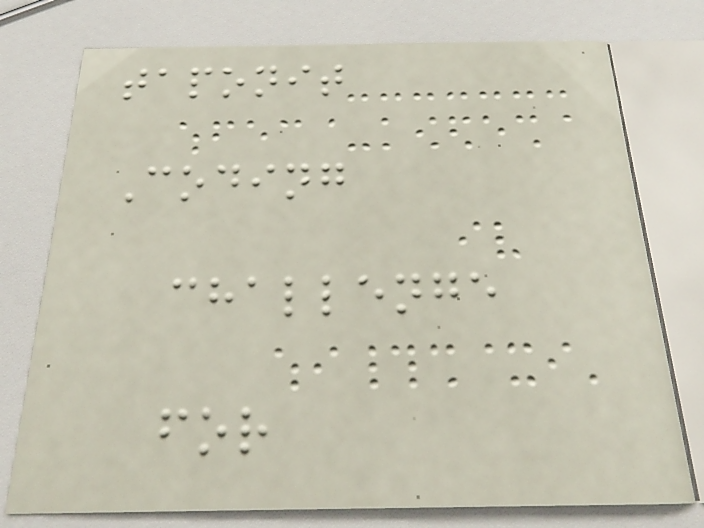taponit
Coding
challenge
for
